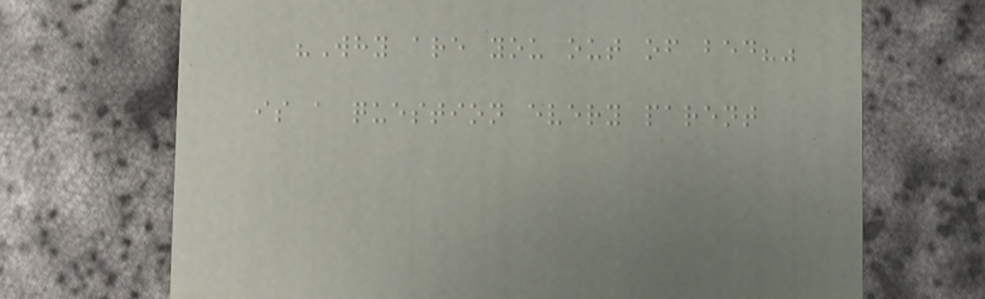"Why are you out of bed?"
is a question every parent
